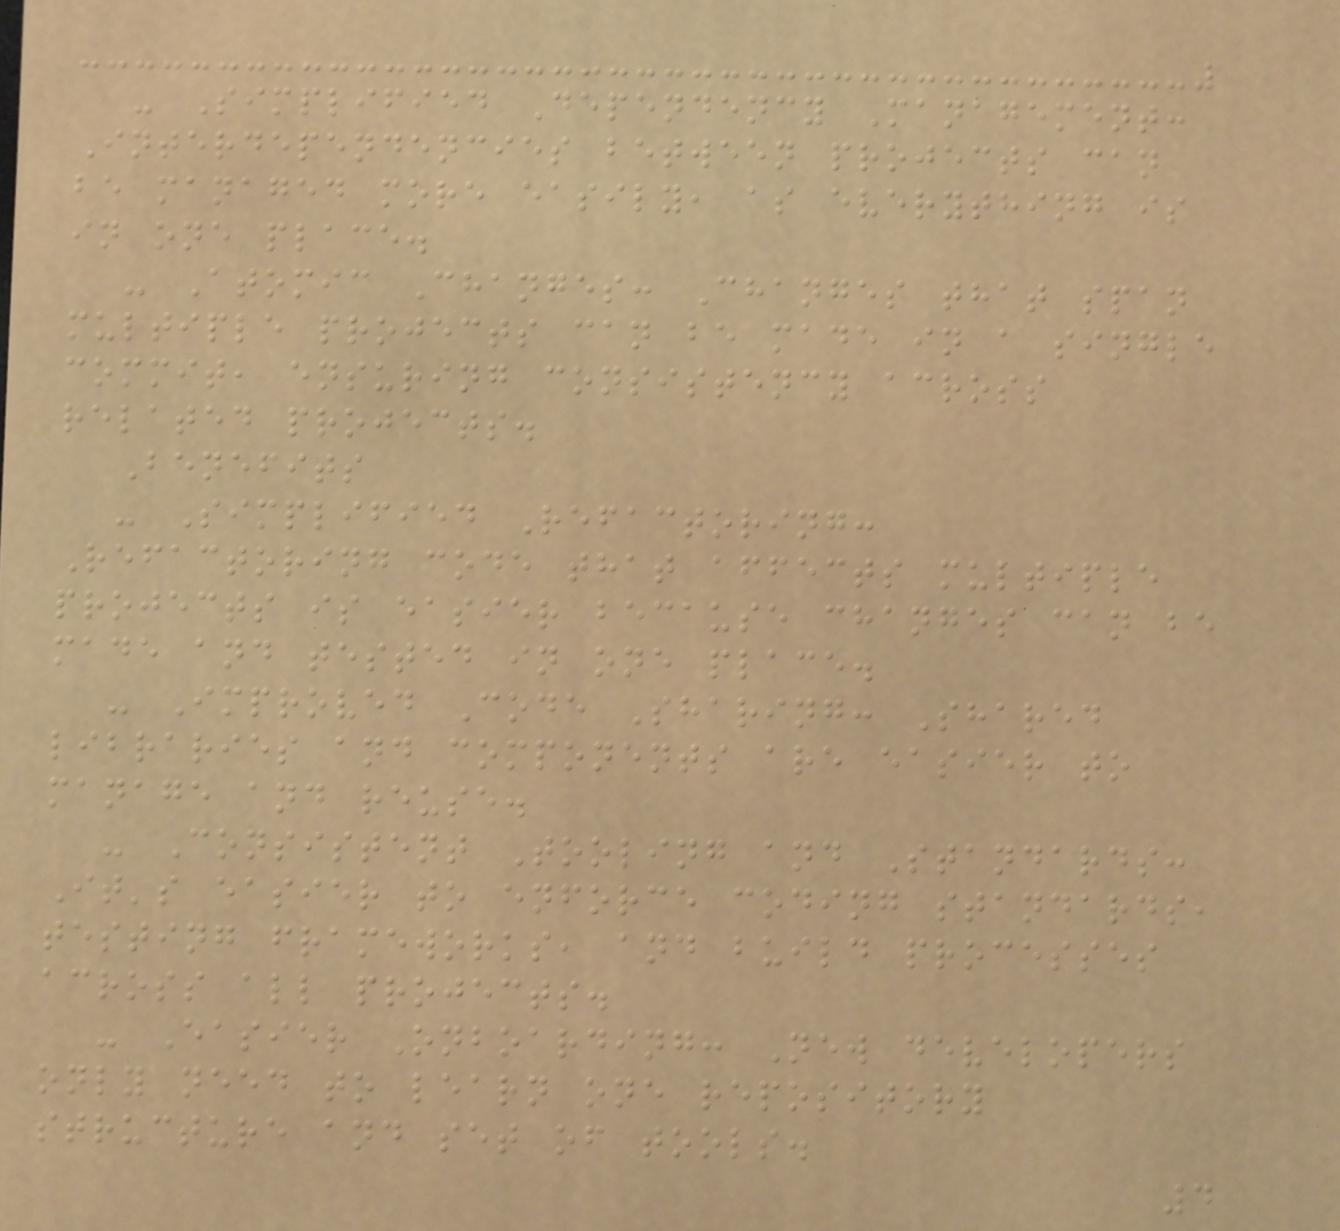- Simplified Dependency Management:
Interdependencies between projects can
be managed more easily, as everything is
in one place.
- Atomic Changes: Changes that span
multiple projects can be made in a single
commit, ensuring consistency across
related projects.
Benefits
- Simplified Refactoring:
Refactoring code that affects multiple
projects is easier because changes can be
made and tested in one place.
- Improved Code Sharing: Shared
libraries and components are easier to
manage and reuse.
- Consistent Tooling and Standards:
It's easier to enforce coding standards,
testing frameworks, and build processes
across all projects.
- Easier Onboarding: New developers
only need to learn one repository
structure and set of tools.
4
